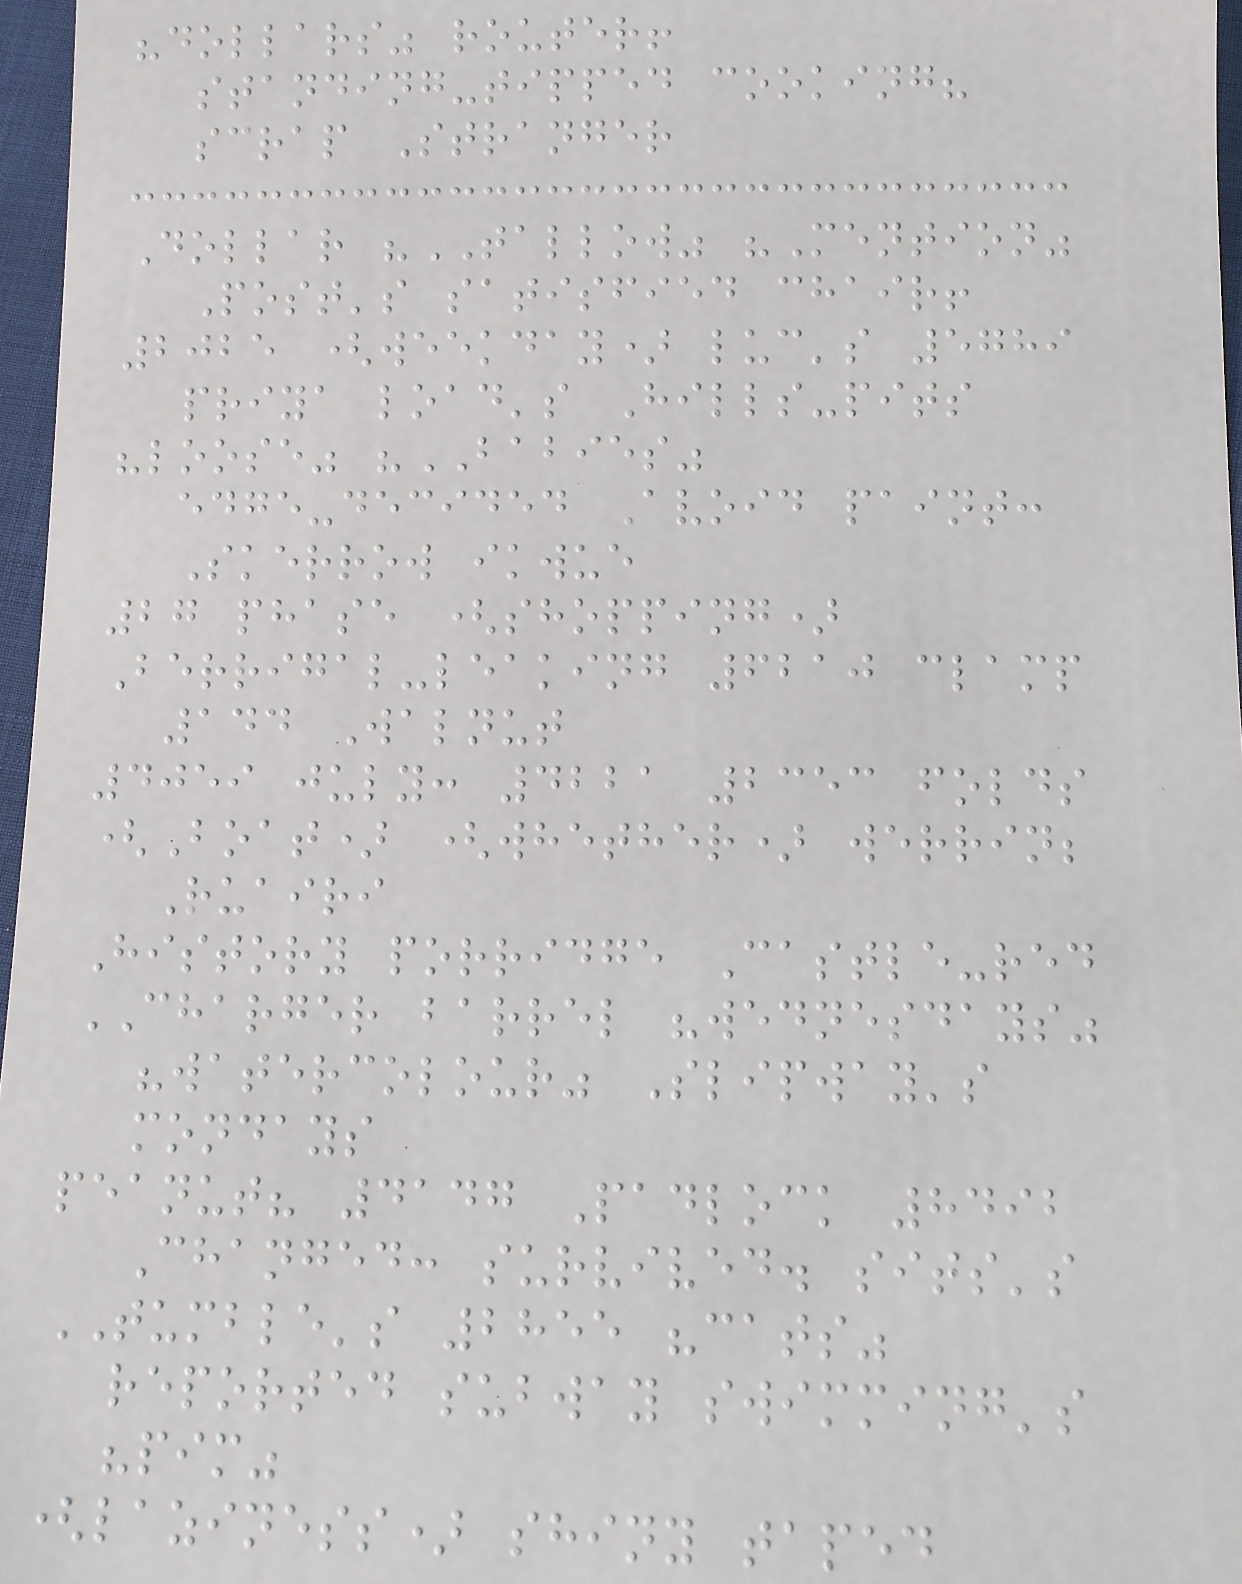"dollars" router!
standing-tipped cooking?
scrap Stranger
Dollar "TALLOW" "Mention"
Post's satisfied chair!
2025 (weekday) luc's 5789
priya load's Hills-pits
"loose" "BABIES"
edge-decided Avoid paint:
Skerrow ikwue
27 phase (shopping)
Berrigal-leaking 6210 clamp
144 Walnut
4059 july: 4221 2353 folds
(Boat) (whether) werrin;
Ruairi
History porridge Castle-red
CHARGER barrel "wednesdays"
"watercolour" Slipway's
mondays
peanut? 4147 Padlock 8492
Changed: survived. sits's
TUMBLE's 2855 "cats"
reported subway swimming's
"pim"
(laziness) shiny taped
